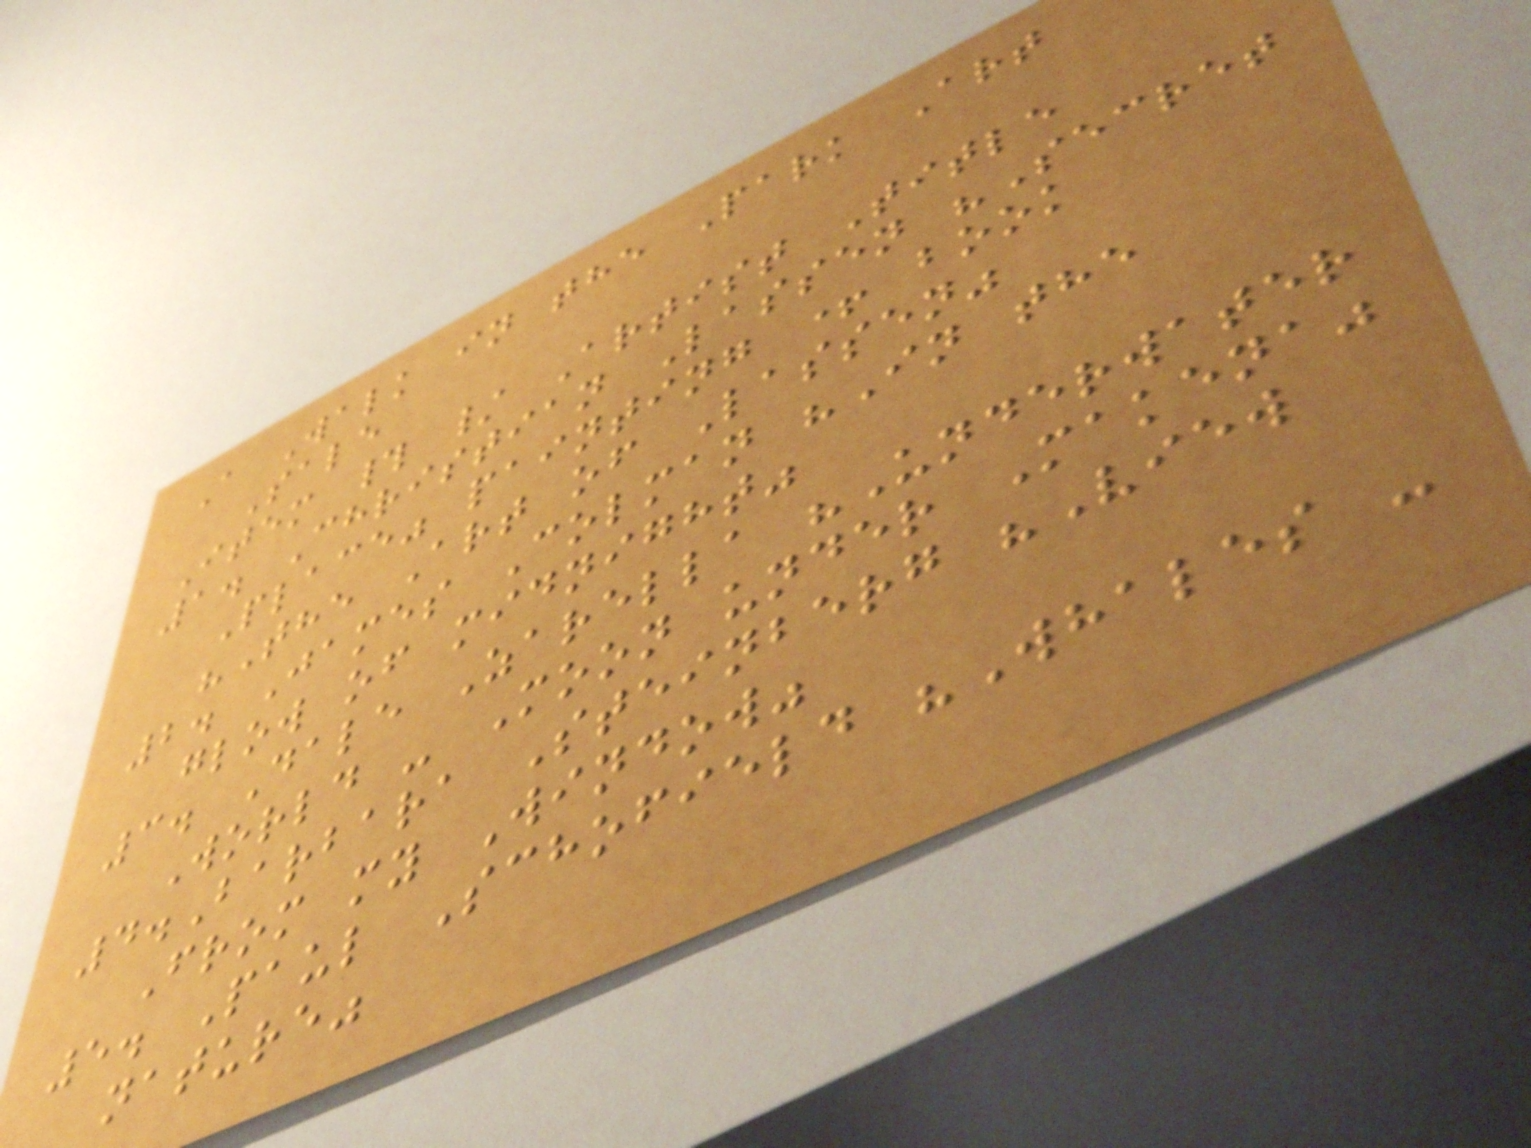A Walk in the Park Art
Sale
Item # / Artist Title
1. Christian Lassen "Secret
Place" painting + book
"The Art of Lassen"
2. James Colman "In the
glow of midnight"
3. Dale Zarella "Underwater
World - Moon under Makena"
4.Barbara Steinberg "View
From my Window"
5. Paul Schofield "Whales -
nature"
